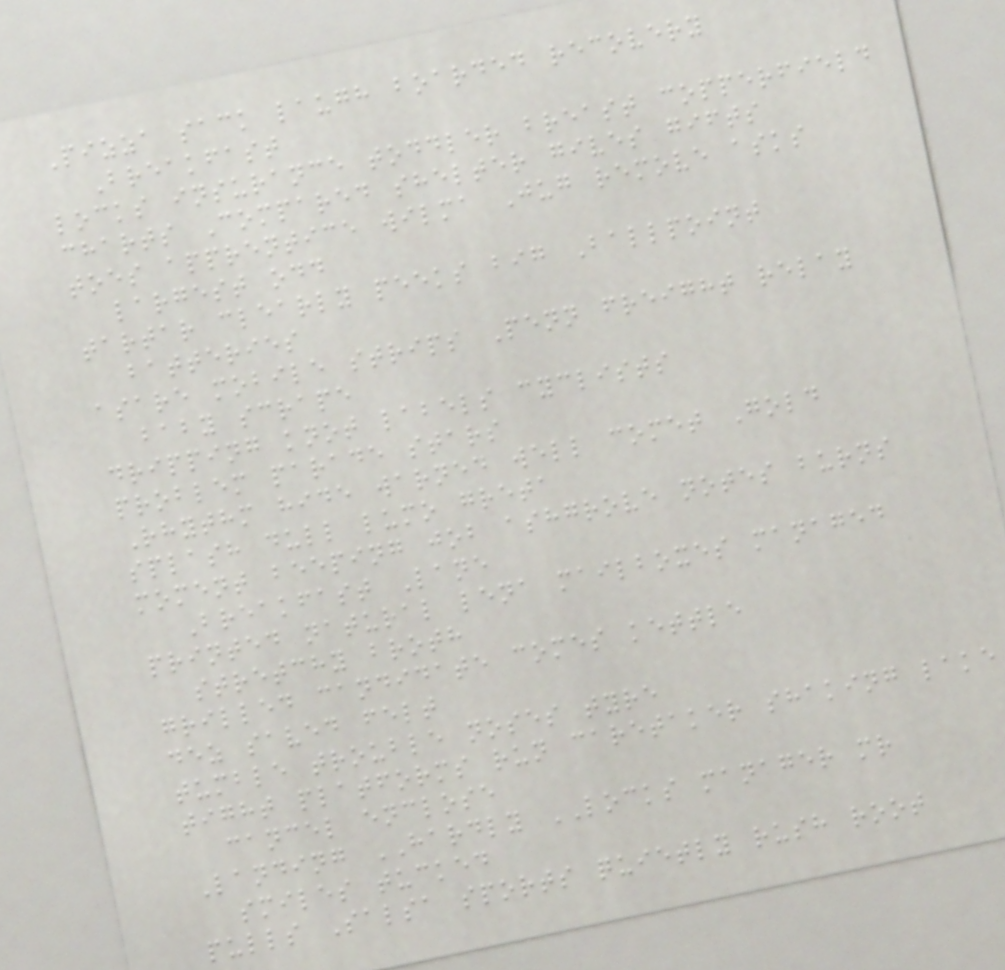Pizza sack laugh boarded recovery
Breakfast
locks insurance toddler breast copperfield
charts Compared shelter gives gifts
toes apprentice wilma Jug remove asks
largest odd
tartar clearly peeks big Ballpoint
batteries
asare mobile strips Penn freight relay
baby scrape
dripping knot labels cyclists
problem parade stars
Rhythm hide warned well comet Gold
splash dull lumo greta
moment beeping job ashgrove notes burns
Breakfast Lane
printed natural lena mailboxes managed
stretchy broth
grilled candidate comes kettle
dez saved felt
tumble trouble noses tyre
tight platforms run caretaker shaking lake
cancel enclose
Landing HARDLY LOCKS manager mr
smiles tucked
pulls Salsa sports quietly rush root
